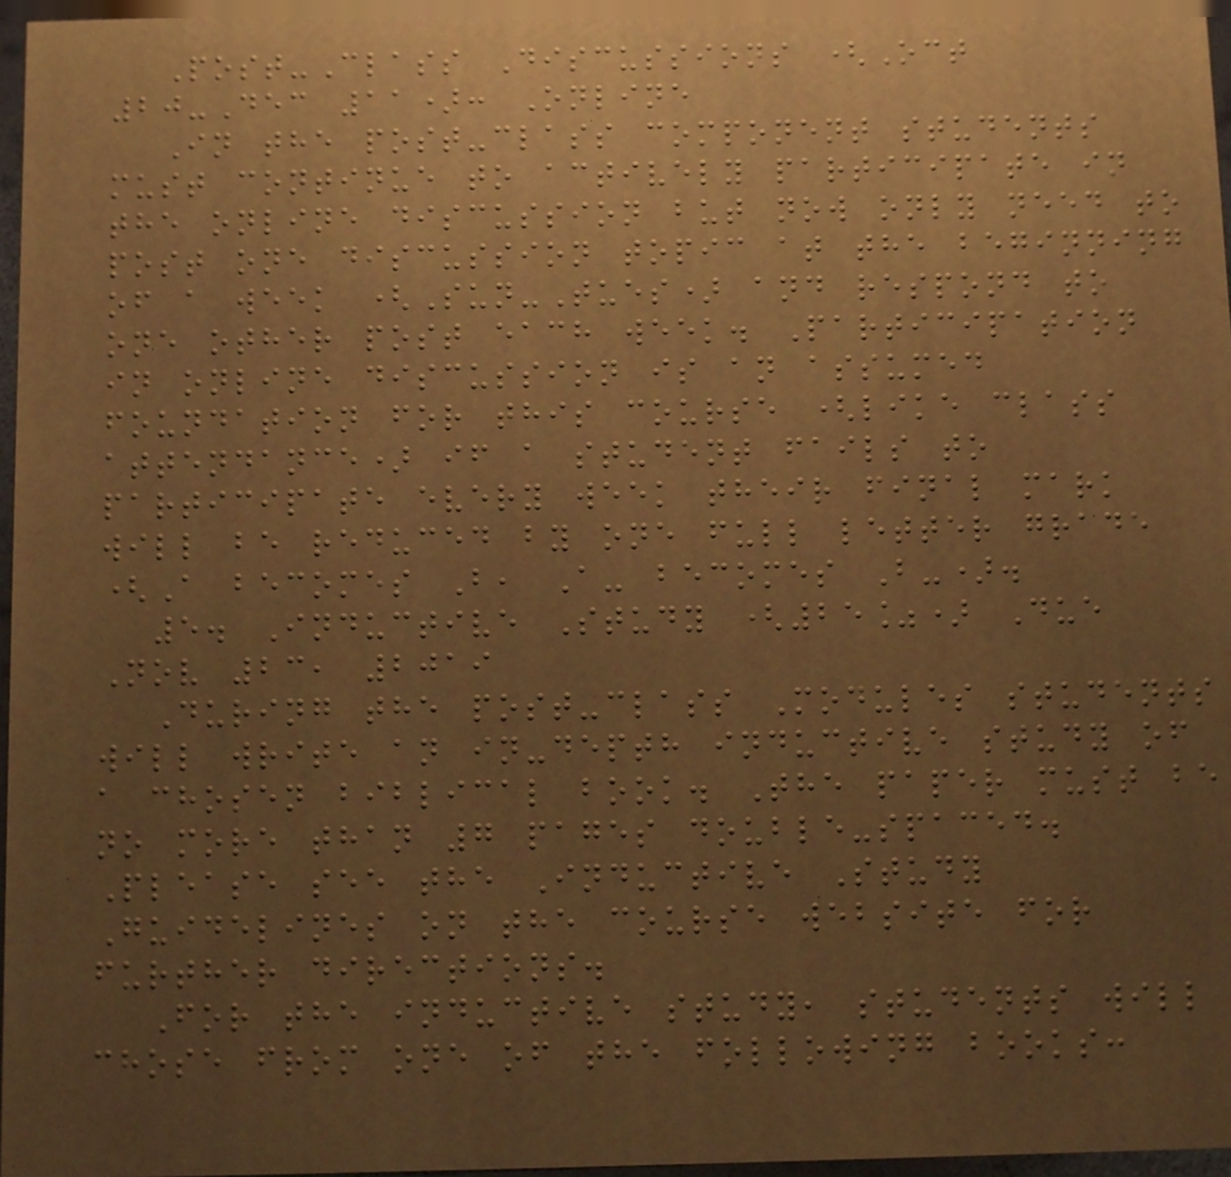Post-Class Discussions (Oct
20-Dec 11): Online
In the post-class component students
must continue to actively participate in
the online discussion but now only need to
post one discussion topic at the beginning
of a week (Sun-Tues) and respond to
one other post each week. Participation
in online discussion is an assumed
foundation for this course (like class
attendance) if a student fails to
participate every week their final mark
will be reduced by one full letter grade
(A becomes B, A- becomes B-).
5. Inductive Study (25%) Due
Nov 23, 2019
During the post-class Modules students
will write an in-depth inductive study of
a chosen biblical book. The paper must be
no more than 7 pages double-spaced.
Please see the Inductive Study
Guidelines on the course website for
further directions.
For the inductive study, students will
chose from one of the following books:
